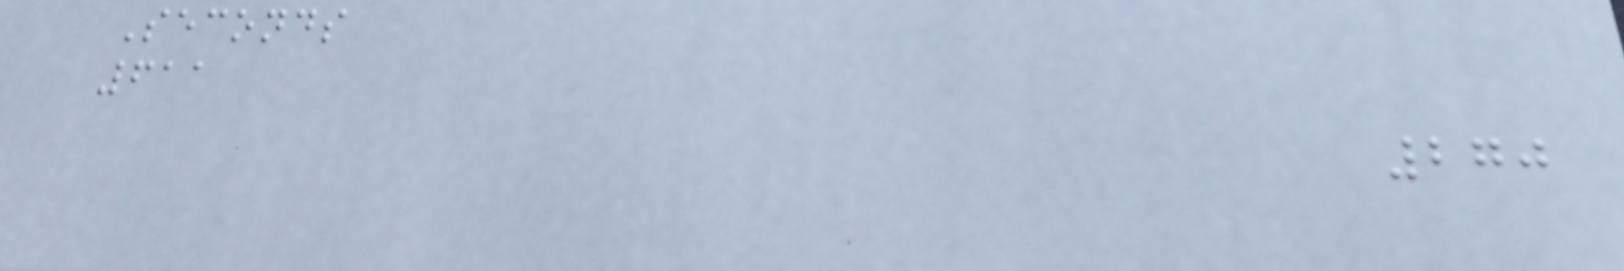Seconds
611
270
